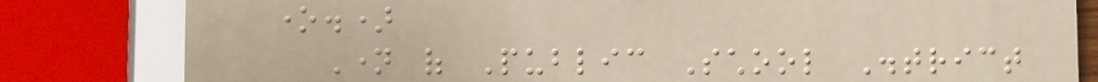one.)
Name of Public School District
